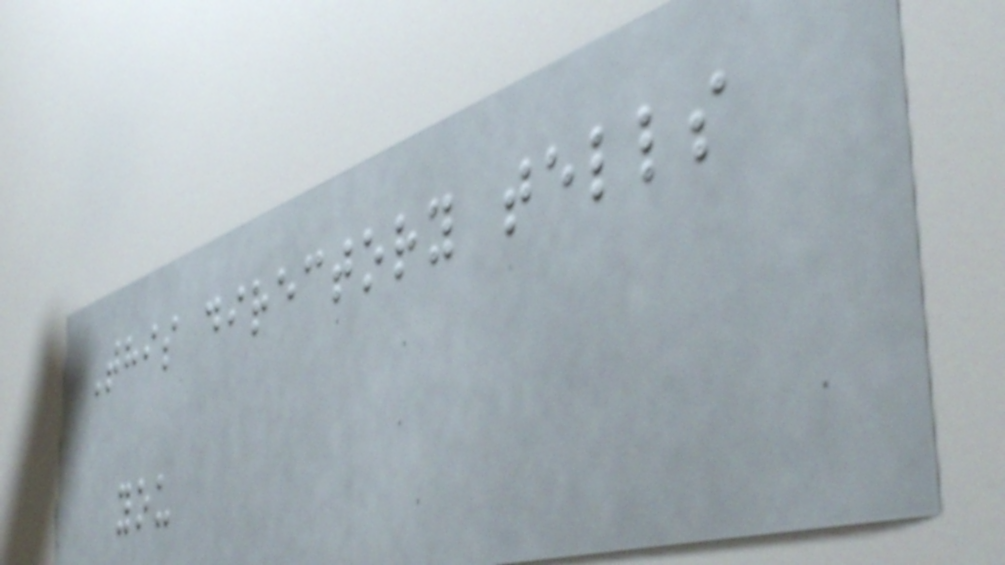This directory tells
you
